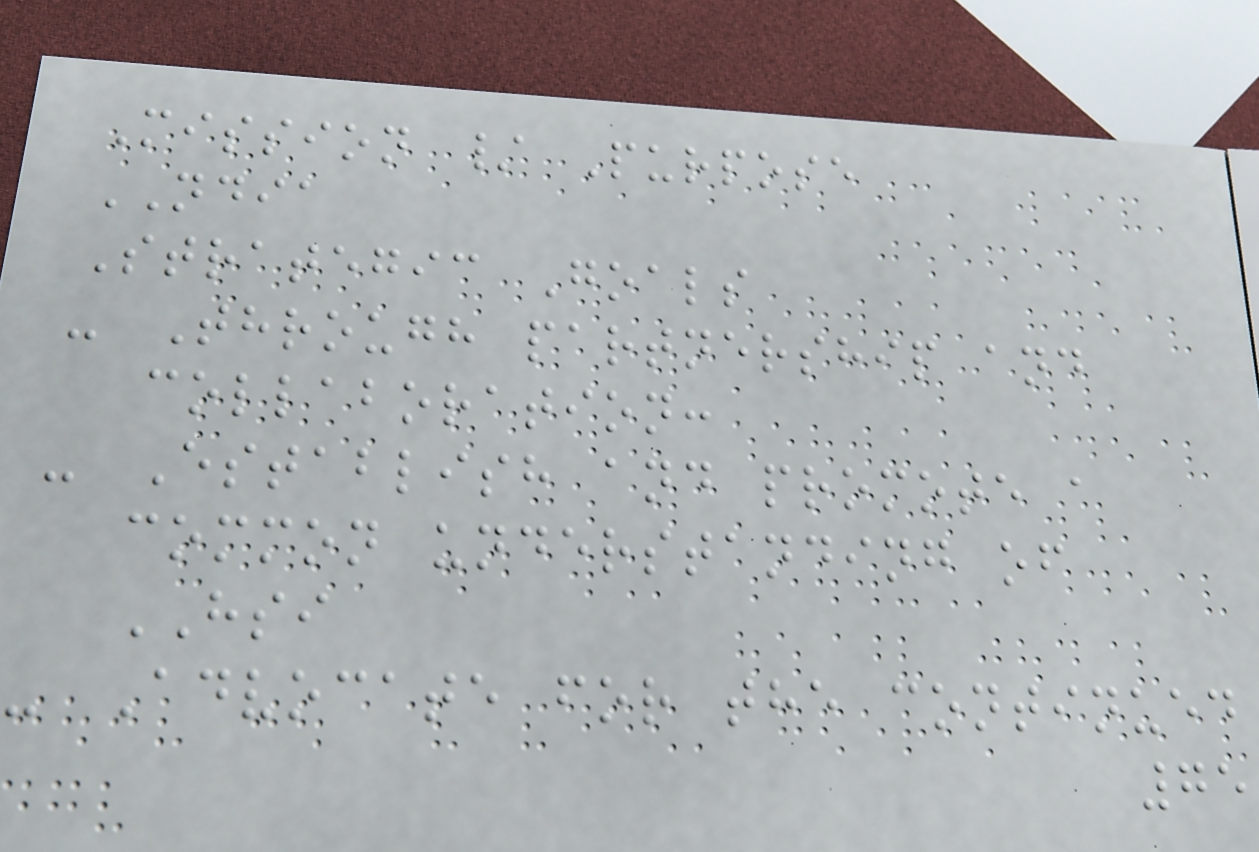Mission / Purpose
NDIA
Strategic Goals
- Through partnership and
collaboration:
- Establish and promote a
common understanding of
HSI
- Advocate for the continued
75
